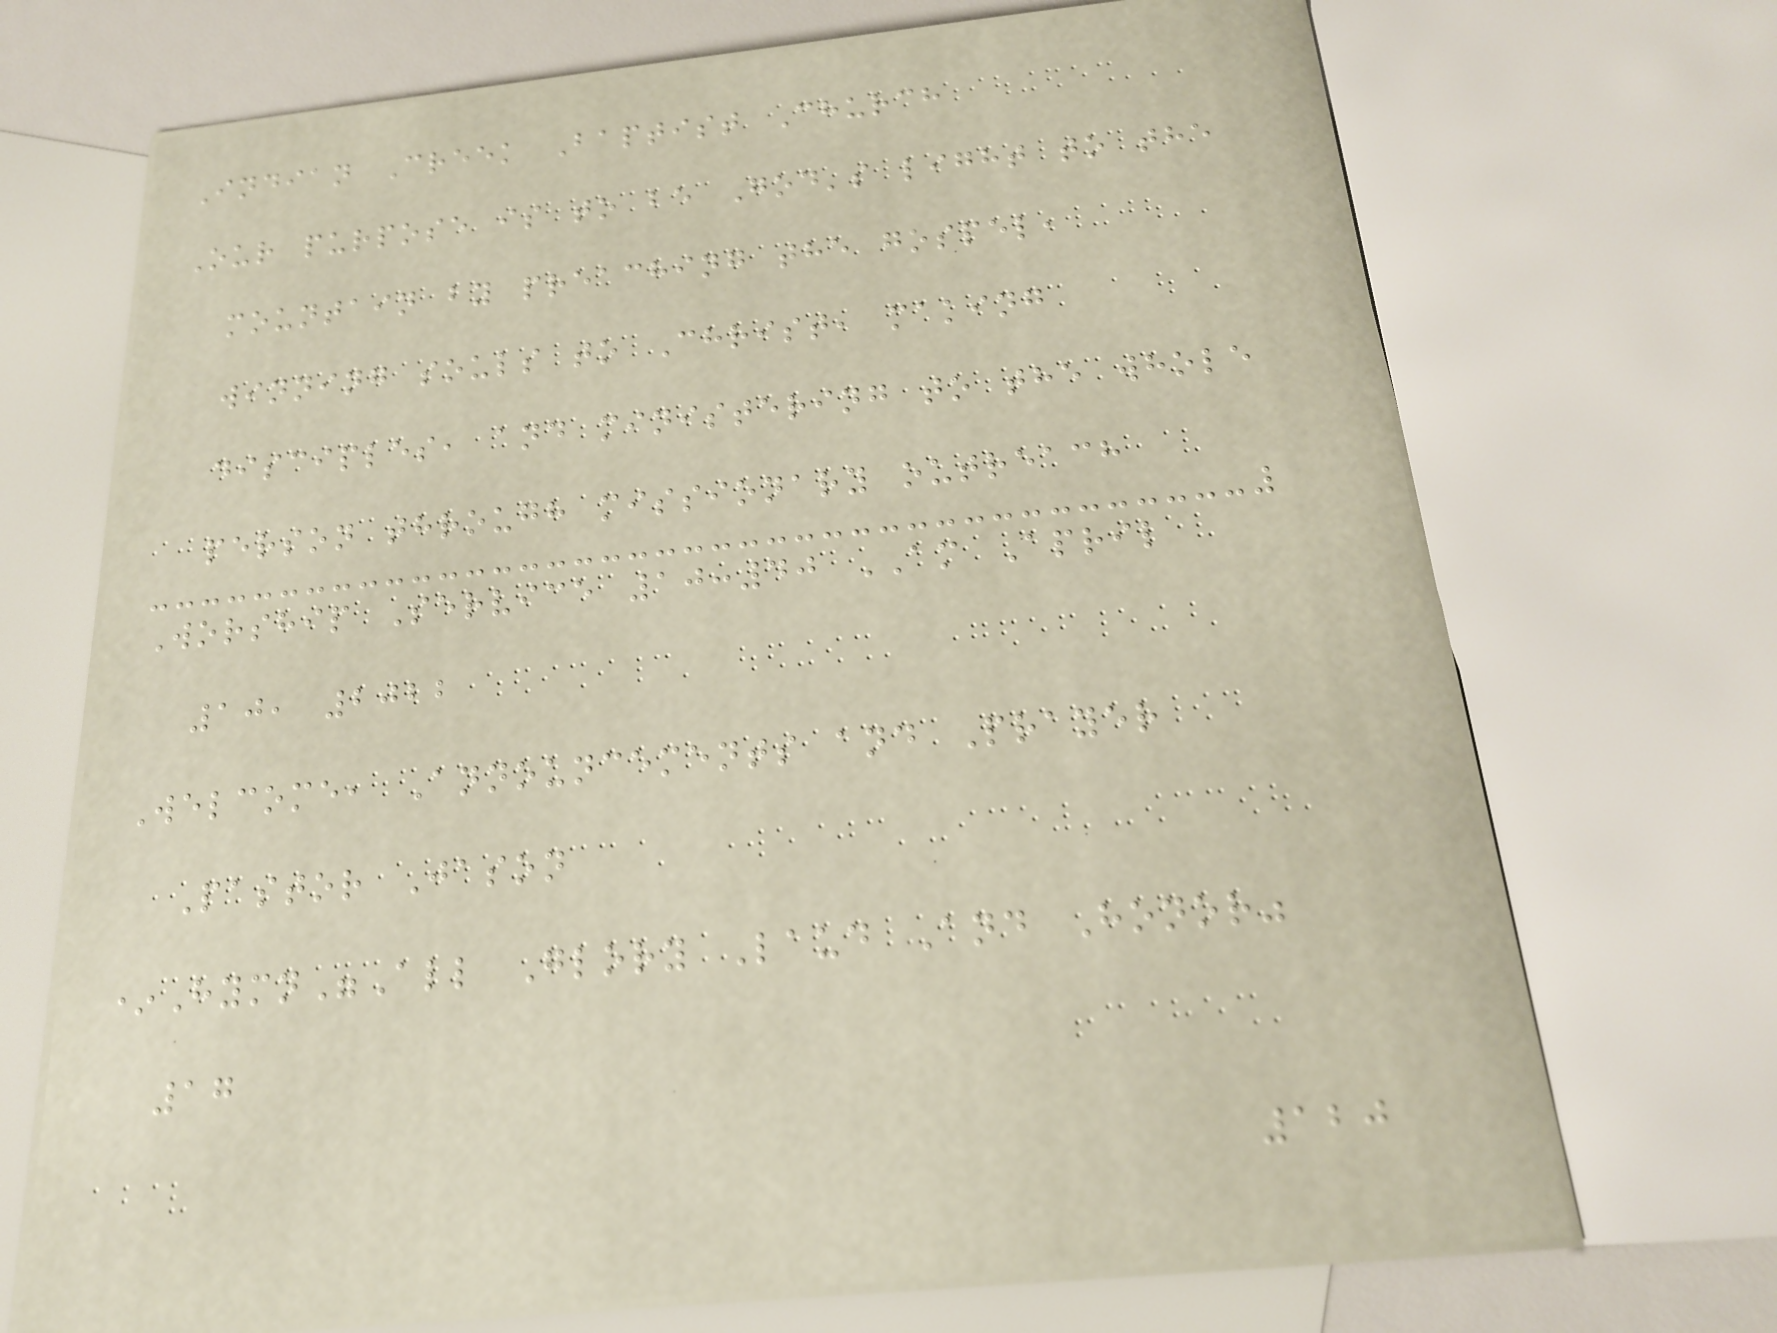Indian Creek Baptist Church
Our purpose is to be God's light to the
mountain by preaching the gospel,
winning souls to Christ, making
disciples, and ministering to the whole
person through missionary outreach
Worship Service 10:40 AM April
10, 2022
Welcome, Announcements and Prayer
Pastor Jason
*Hymn"All Glory Laud And Honor"
17
120
